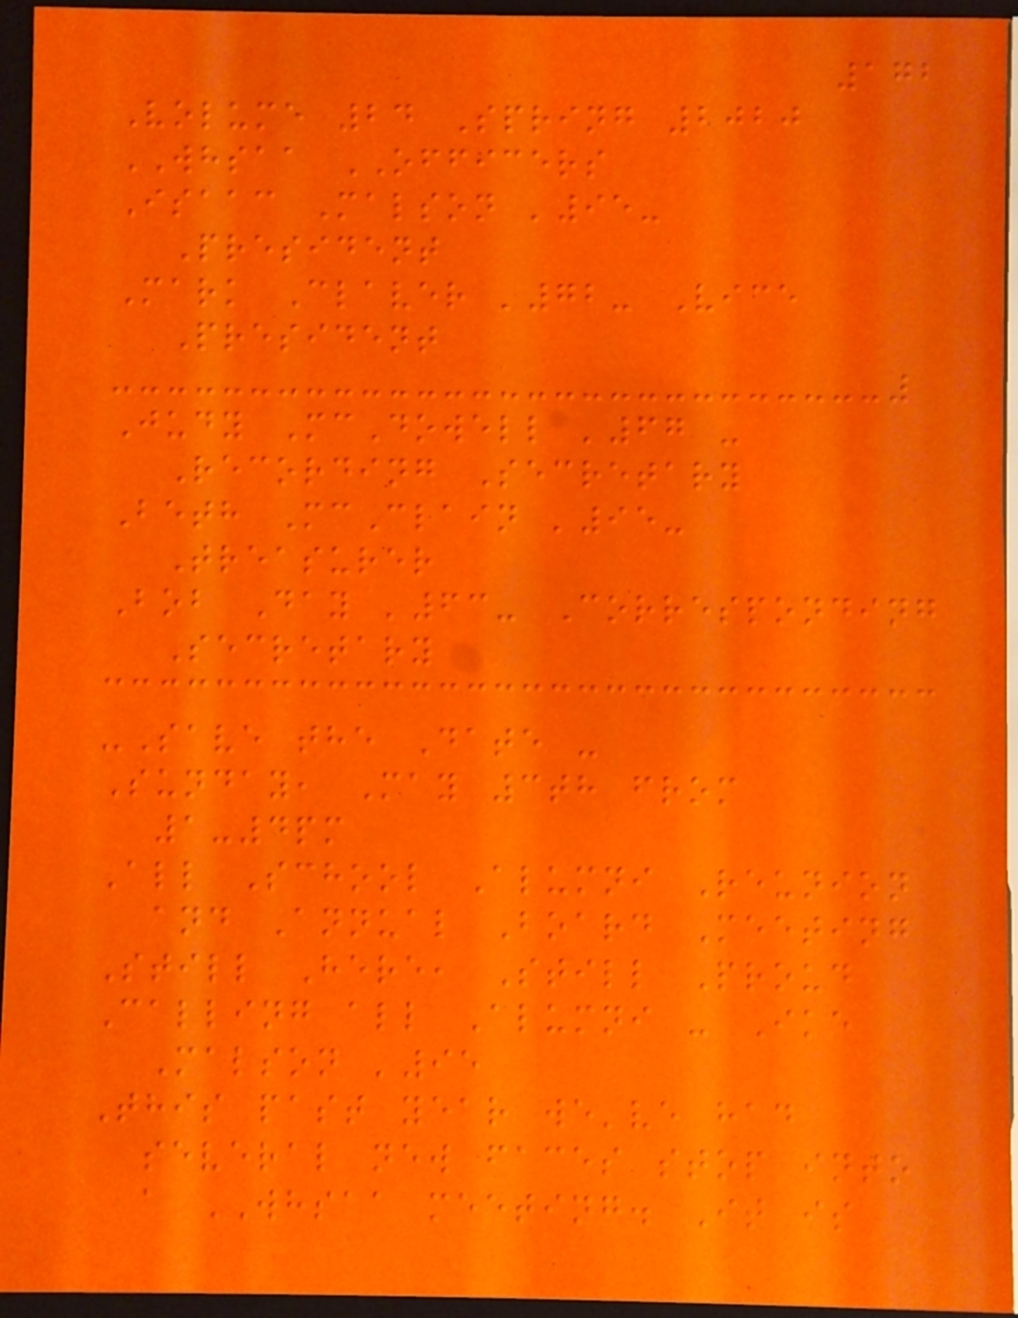172
Volume 24 Spring 2020
WHSAA OFFICERS
Isaac Malson '95-
President
Mark Claver '72- Vice
President
Judy McDowell '67 -
Recording Secretary
Beth McClain '95-
Treasurer
Bob Day '63- Corresponding
Secretary
-Save the Date -
Sunday, May 3th from
1-4pm
All School Alumni Reunion
and Annual Board Meeting
Still Here, Still Proud
Calling all Alumni - Ike
Malson '95
This past year we've had
several new faces stop into
a WHSAA meeting. It is
